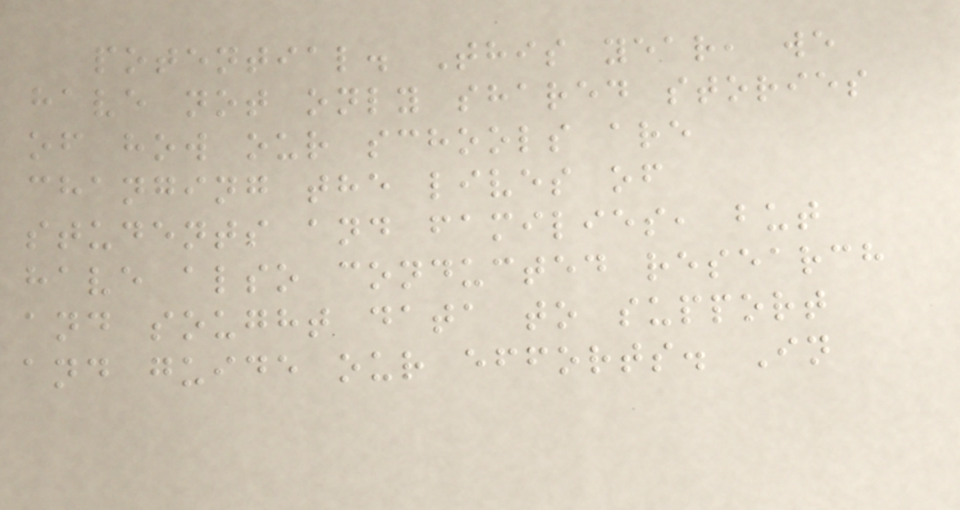potential. This year, we
have not only shared stories
of how our schools are
changing the lives of
students and families, but
have also conducted research
and sought data to support
and guide our efforts. In
